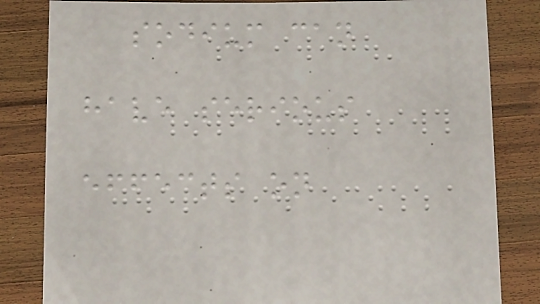sodium can
have serious
effects on
